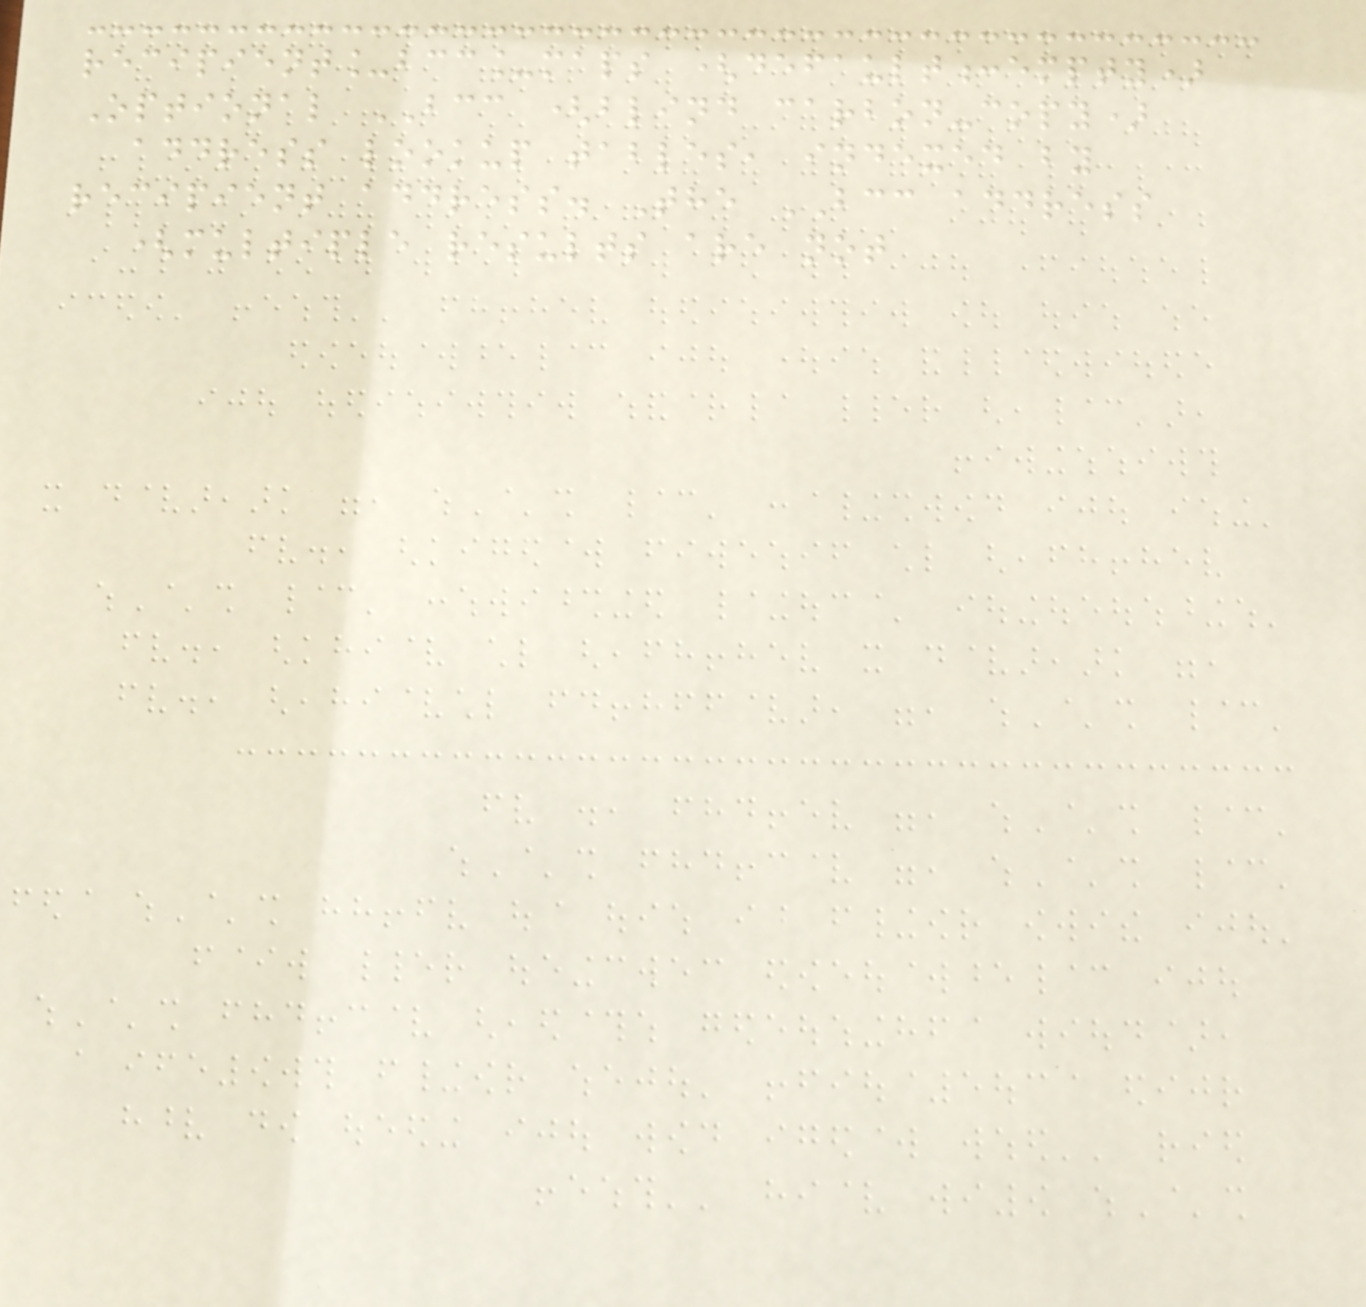recipient_bcc_maps (default:empty)
Optional BCC (blind carbon-copy)
address lookup tables, indexed by
recipient address. The BCC address
(multiple results are not
